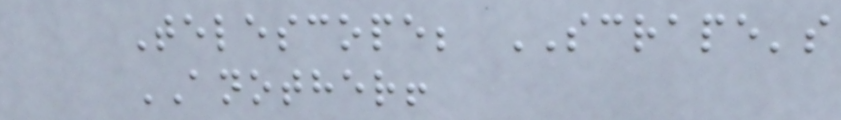Telescope; SCRAPE's
ANOTHER!
